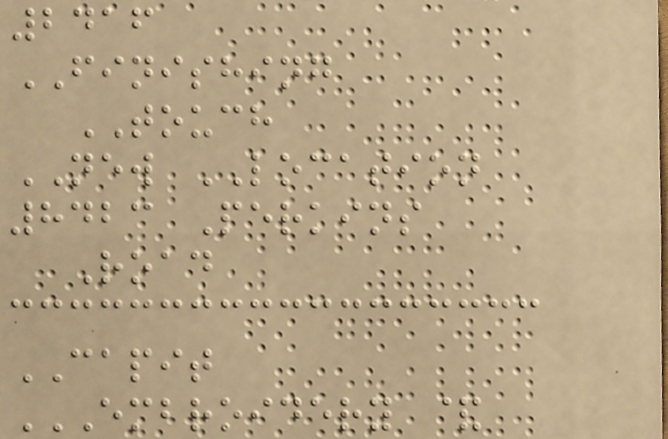2416
FINISHING
TOUCH
NEW LOCATION
8423 Perkins
Road
CAPIT
EMBROIDERY &
